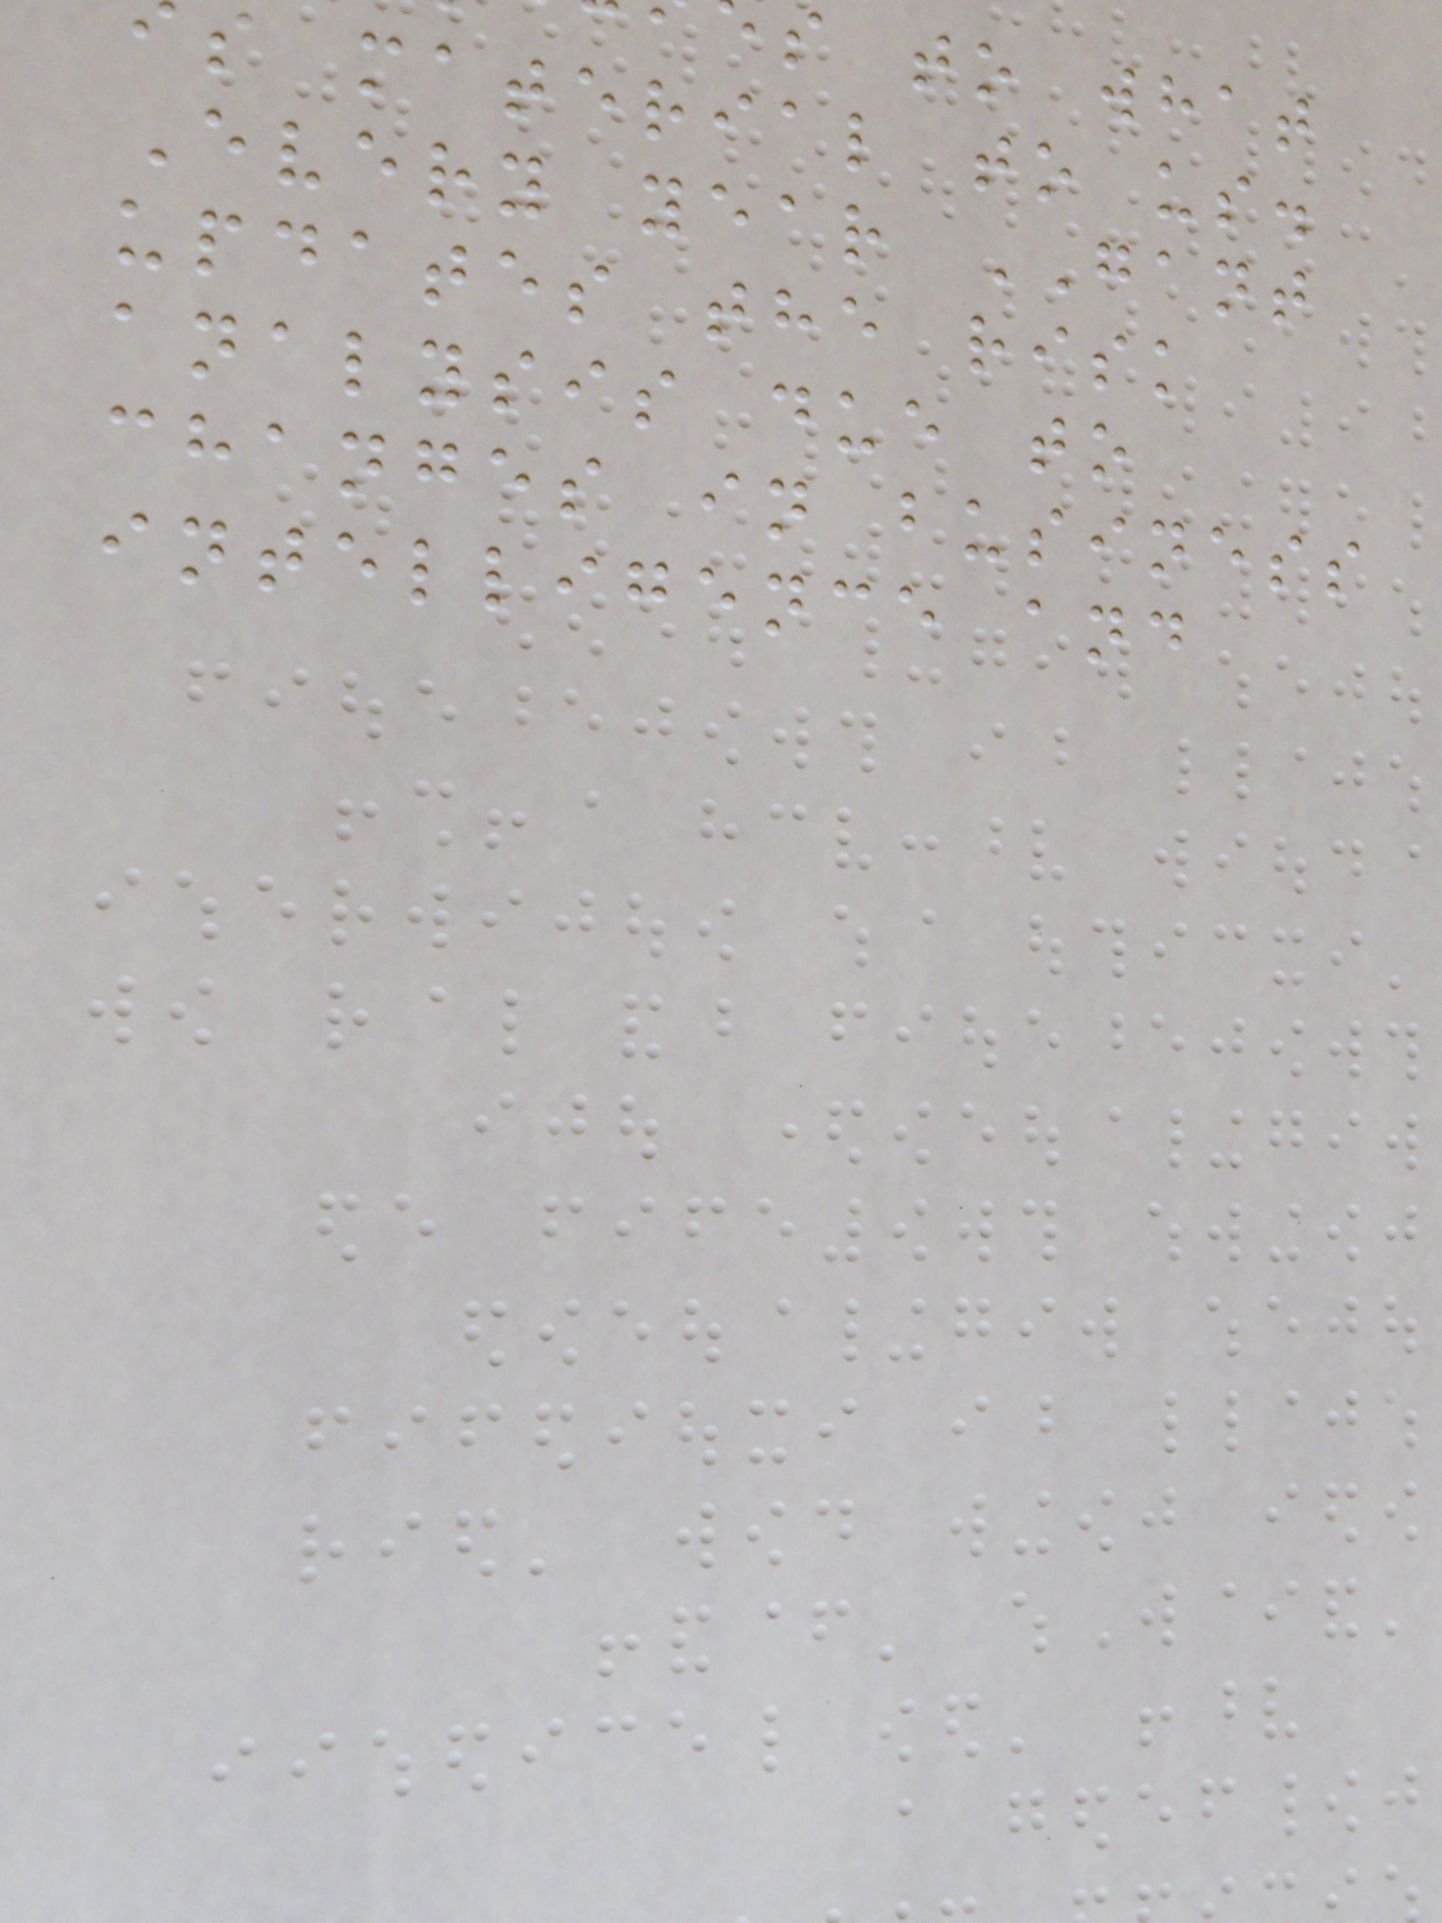s to what
s material to us.
Every year GANT
updates the risk
analysis due to
changes in business
intelligence and
